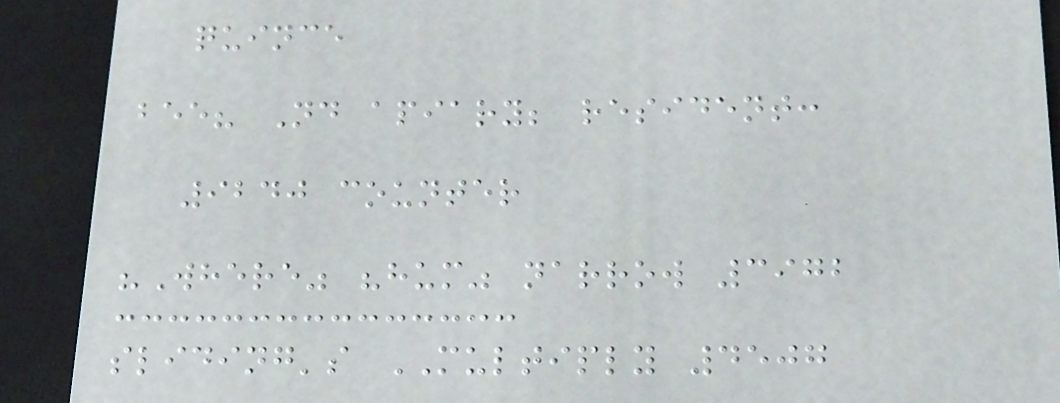quince
bee? Nd apiary; resident:
9240 counter
"Where" "hum" narrow 3972
sliding's MULTIPLY 4507
